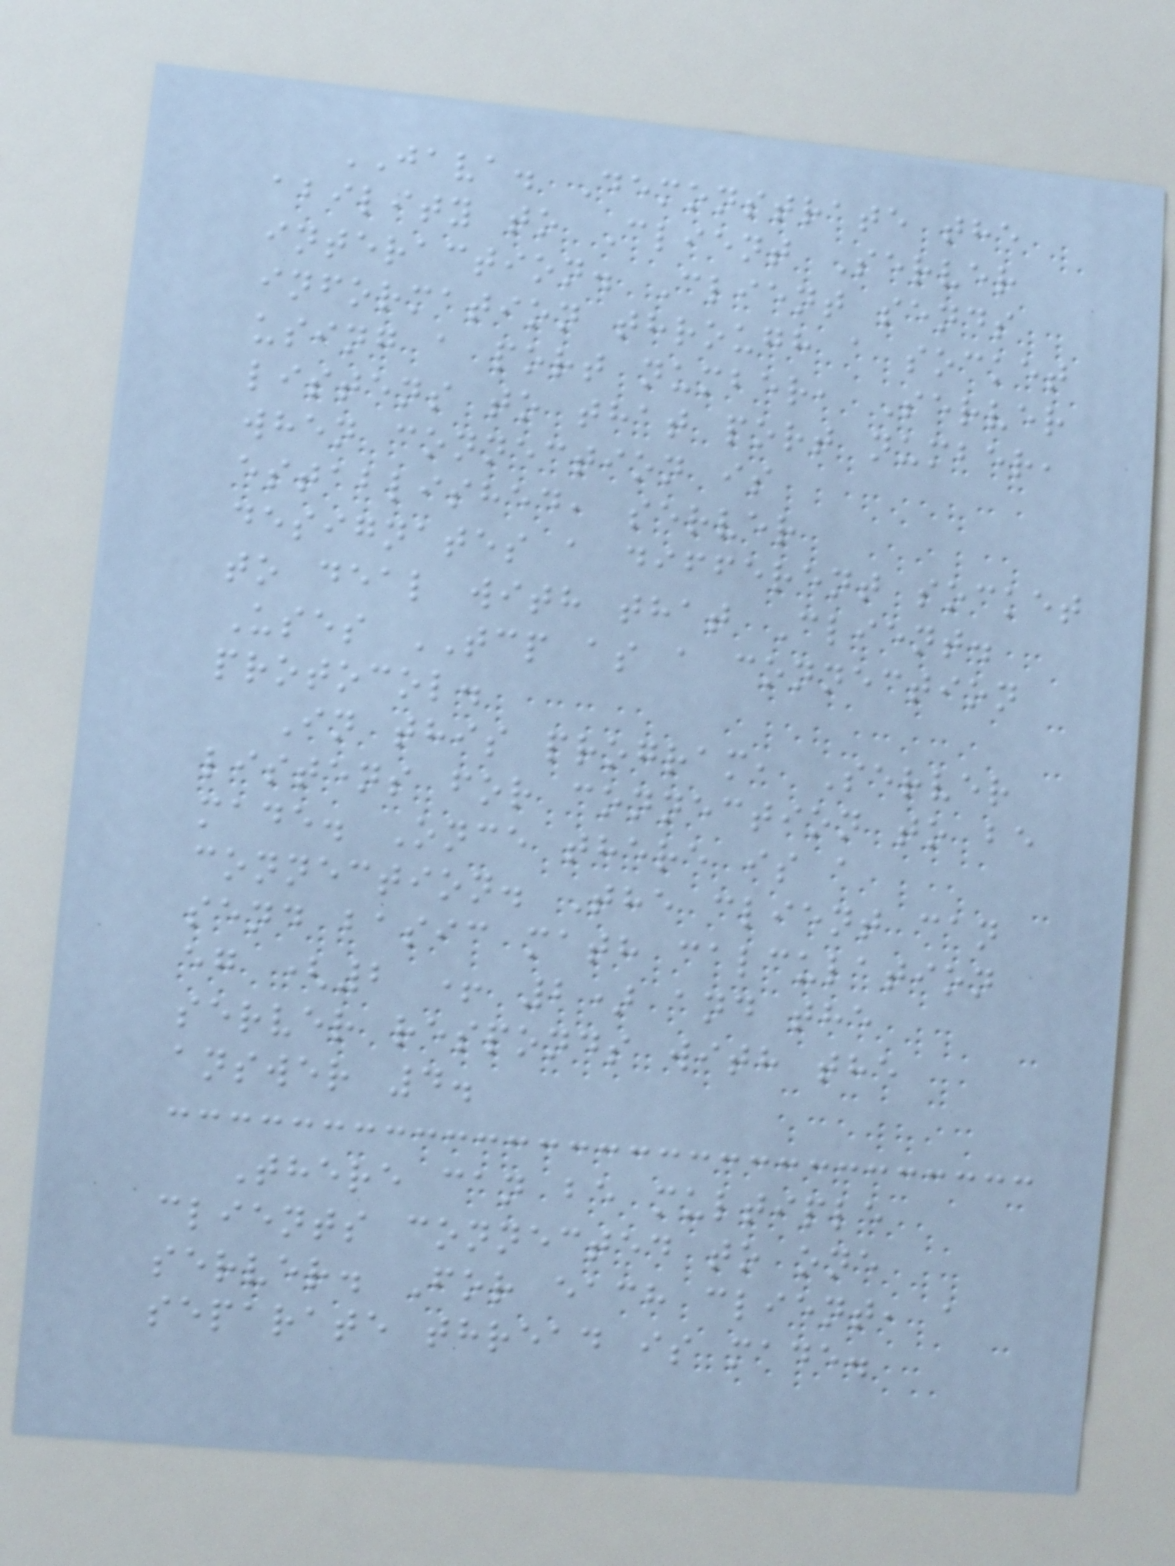JAVA. Demonstrate the
ability to Client Server
interaction. Client sends
information through a socket
using a port number, Server
listens to that port number,
when connection is
established, server
designates a different socket
to deal with that Client.
Uses TCP as a connection
protocol.
In this program, Server
listens for connection to be
made. Once there is a
connection. The client can
send basic math calculation
eg (2 + 2) and the
server responds with the
answer 4.
There can be multiple
clients connected to one
server. For each client, a
separate thread is made.
